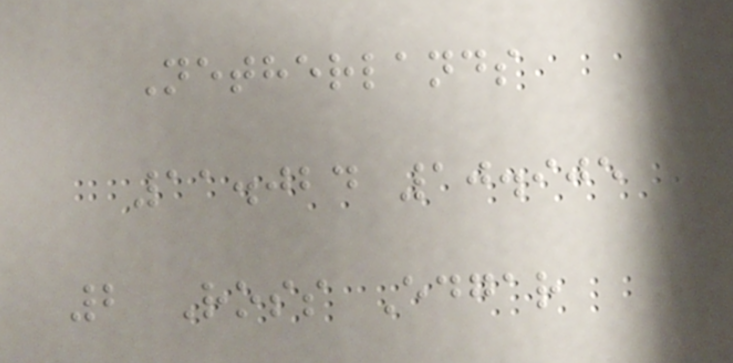Netherlands
11.024 10.905
2 Ross Edgar
